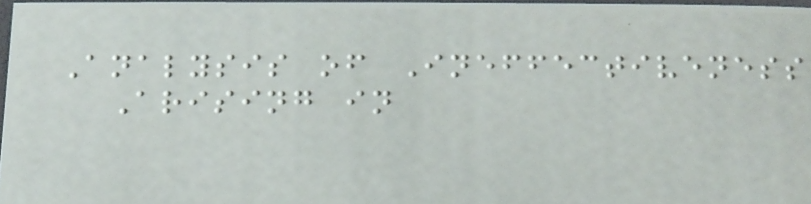Analysis of Ineffectiveness
Arising in
